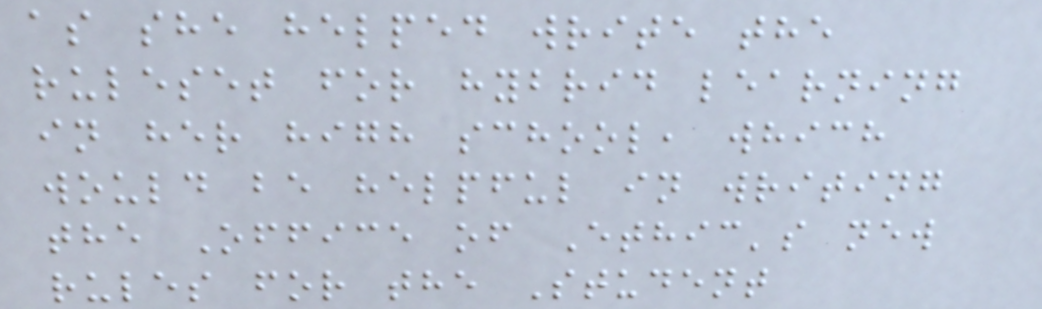as she helped write the
ruleset for hybrid learning
in her high school, which
would be helpful in writing
the Office of Ethic's new
rules for the Student
